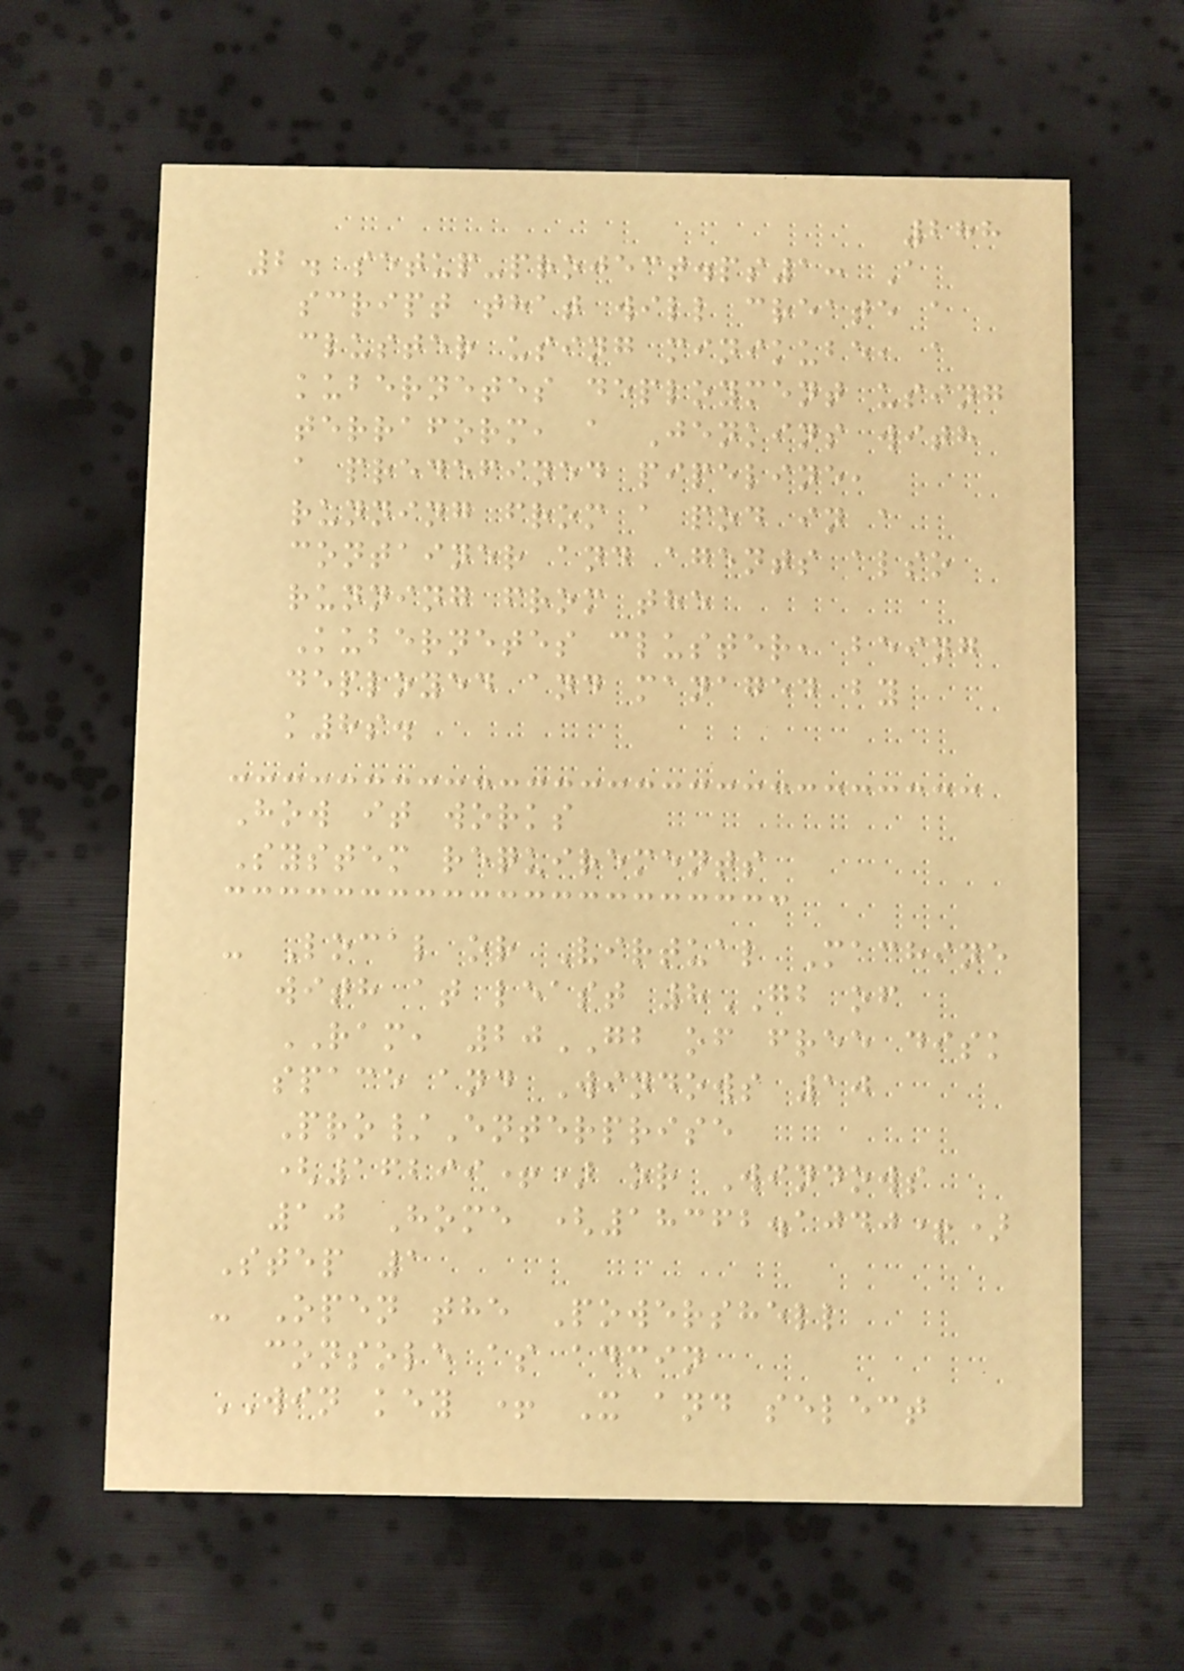288
2. setup-project.ps1: A
script that will create a
cluster using minikube, a
kubernetes deployment using
terraform, a Jenkins with
a predefined pipeline,
running from a pod in a
container and agents also
running from the
Kubernetes cluster, being
deployed and managed by
k8s.
How it works
System requirements
- Local or Virtual Machine
with at least 8GB of
RAM, 20GB of free disk
space and Windows 10
Pro/Enterprise
(16299+) or Windows
10 Home (18362.1040+)
Step 1
- Open the Powershell
console as admin
WIN key + X and select
